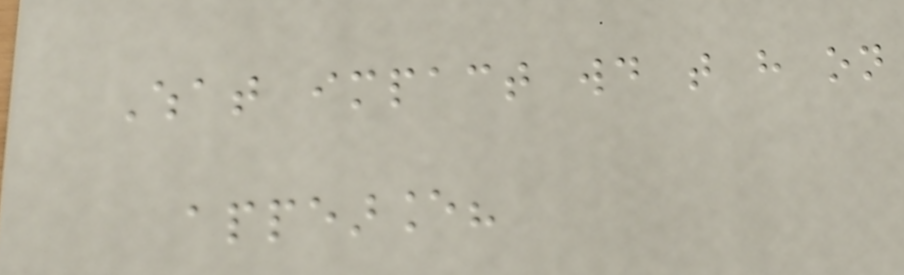What impact would that have on
appearance?
